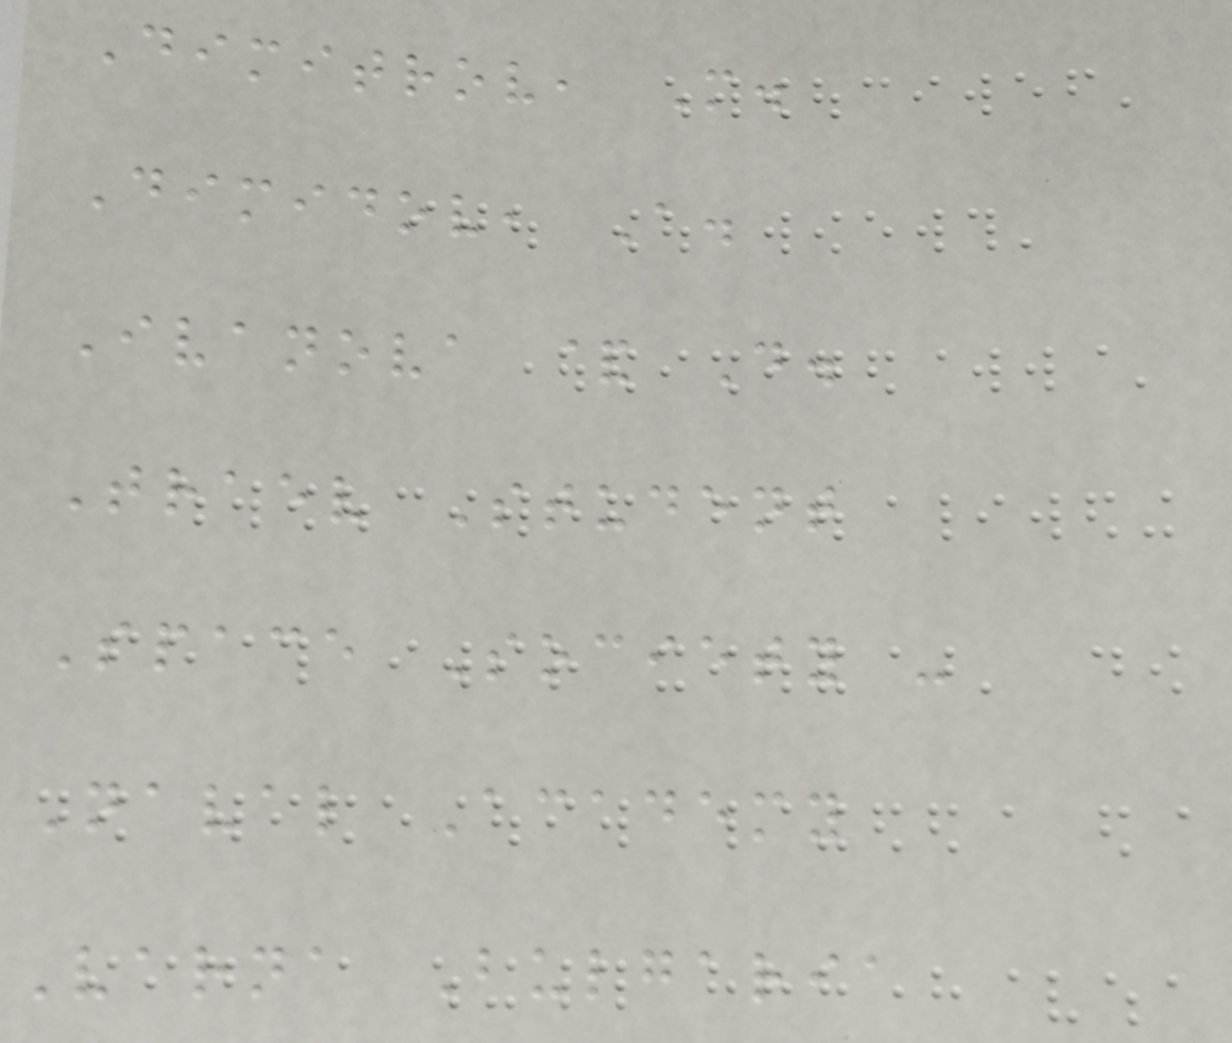Dimitrov, M.
Dimidov, A.
Ivanova & D.
Traev Student
Space Society -
Naval Academy
Varna Bulgaria
